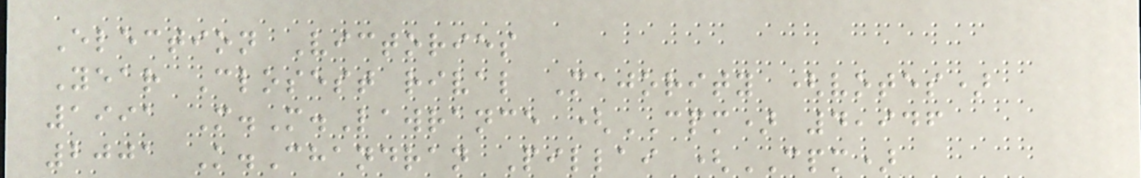Election Victories
Year Closest rival Majority (votes)
1991 M.M.Lawrance (CPM) 4,946
2001 K.Chandran Pillai (CPM)
